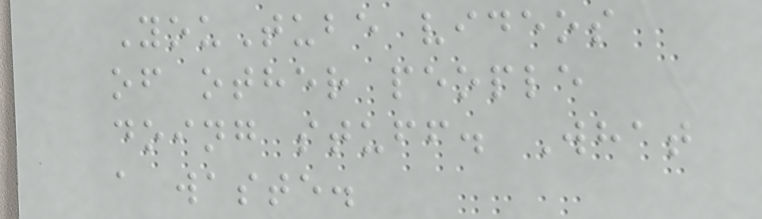YouTube videos
of other people
doing stuff. What
a waste.
